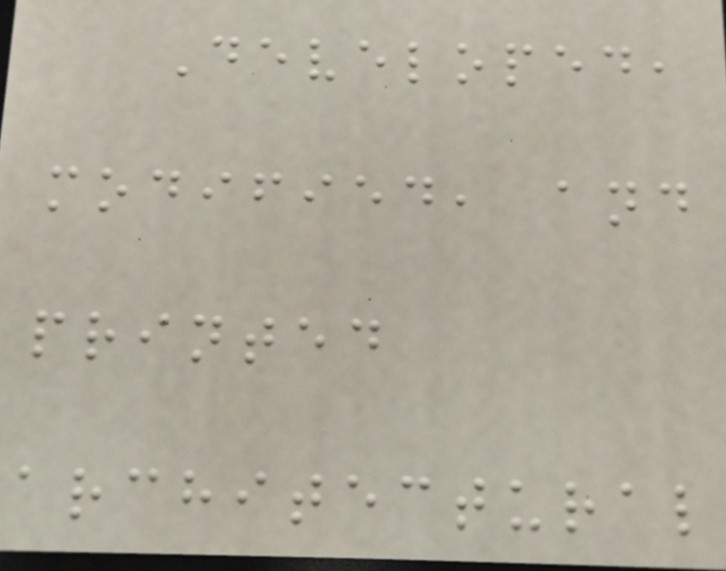Developed,
modified, and
printed
architectural
